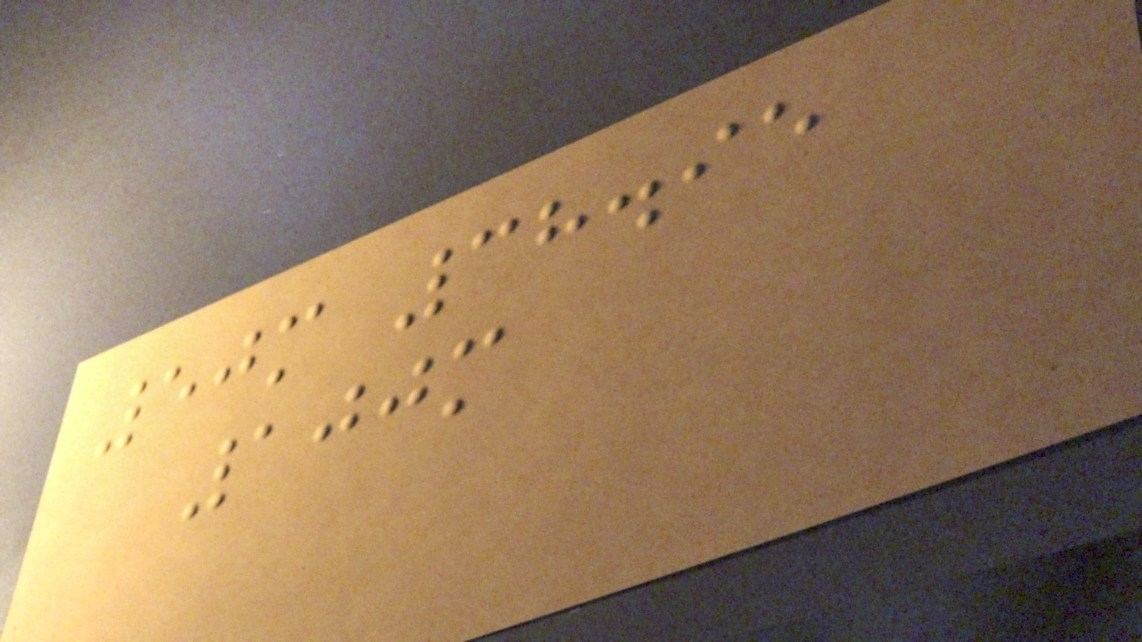50m 38.95
100m
